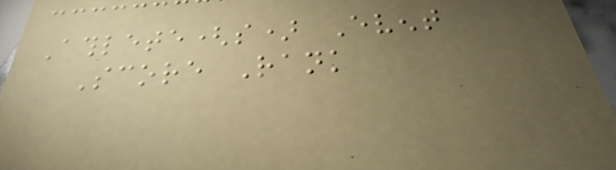Athlete(s) Event
Score Rank
